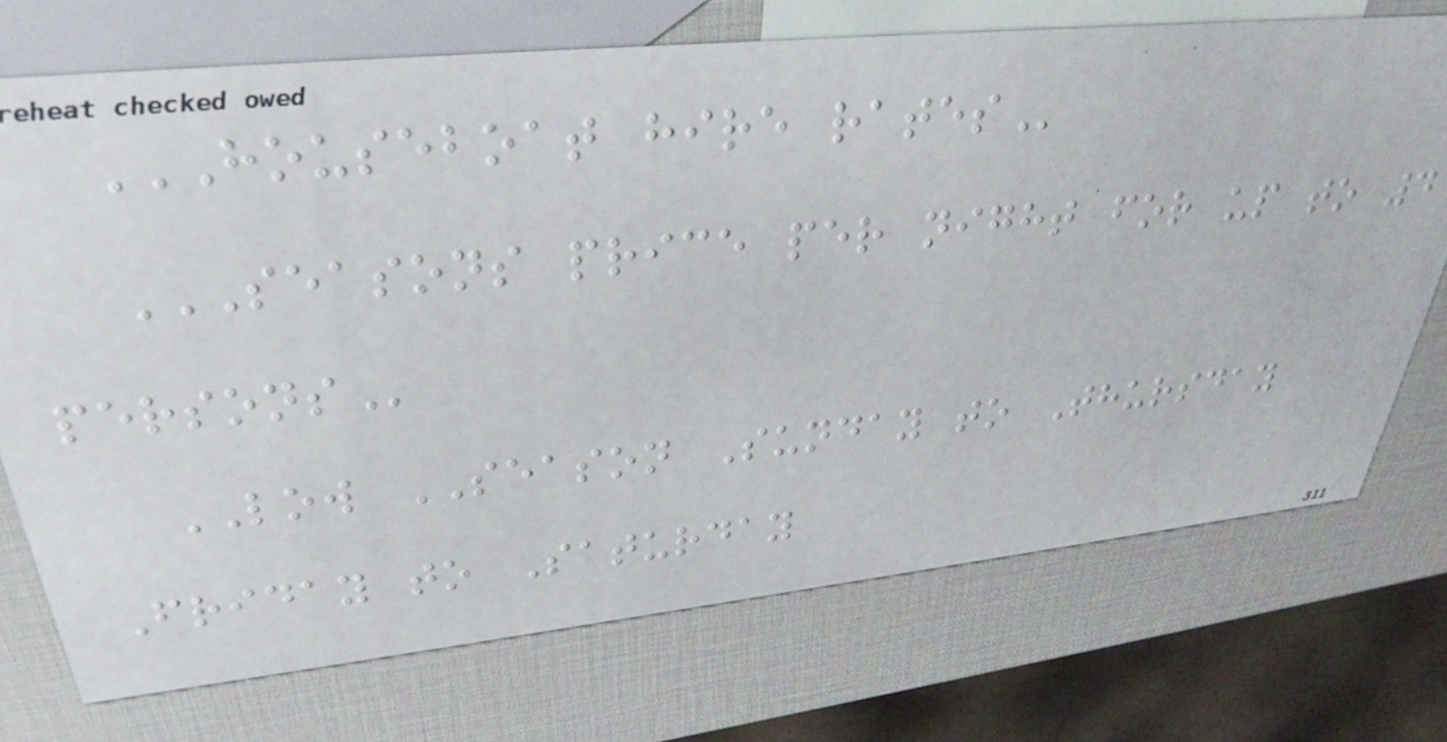HOUSEBOAT HIRE RATES
SEASONS PRICE PER NIGHT FOR UP TO 4
PERSONS
LOW SEASON Sunday to Thursday
Friday to Saturday
